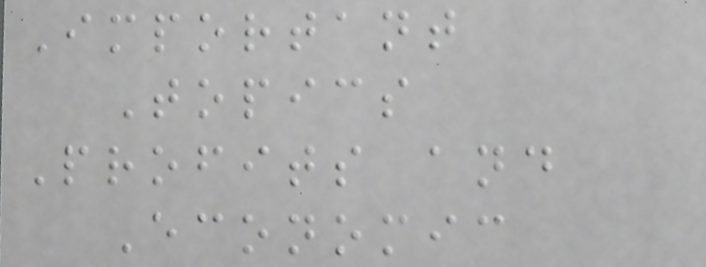Important
Topics
Profits and
Economic
